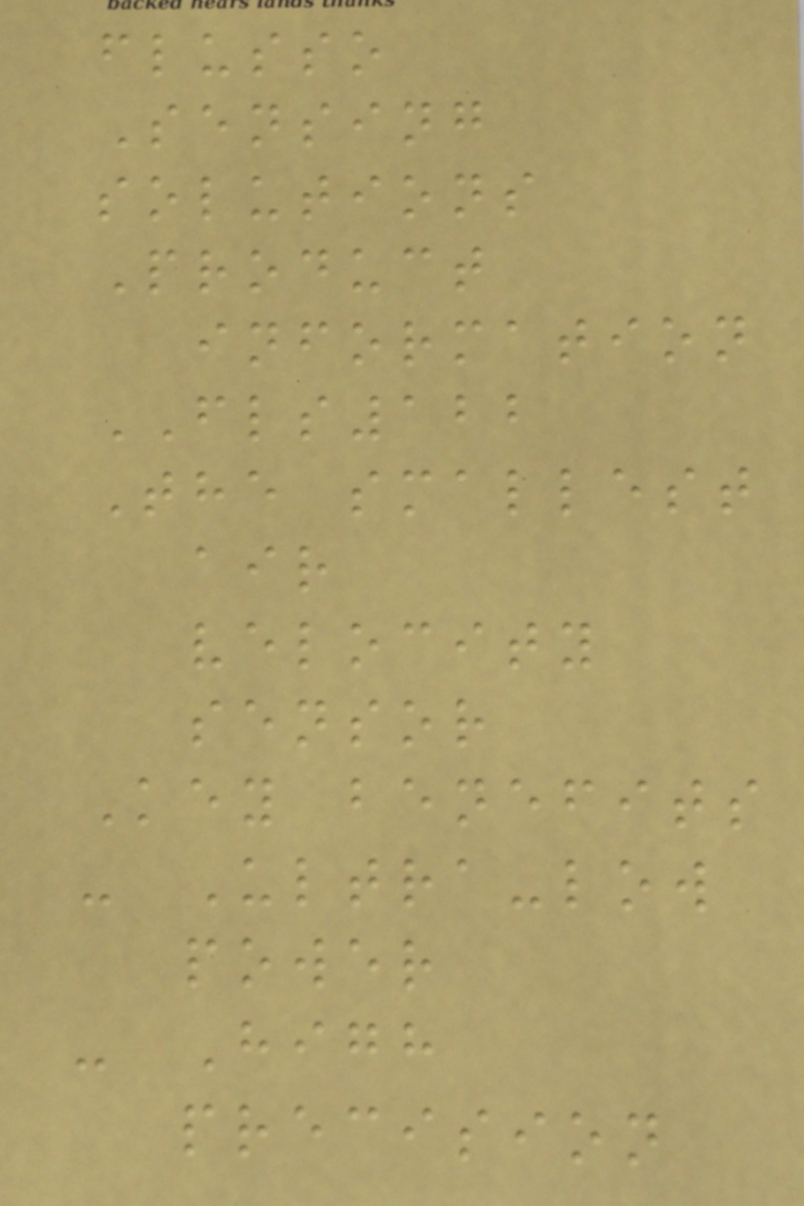flusso
Sensing
solutions
Product
information
FLS122
The smallest
air
velocity
sensor
Key benefits
- Ultra-low
power
- High
precision
